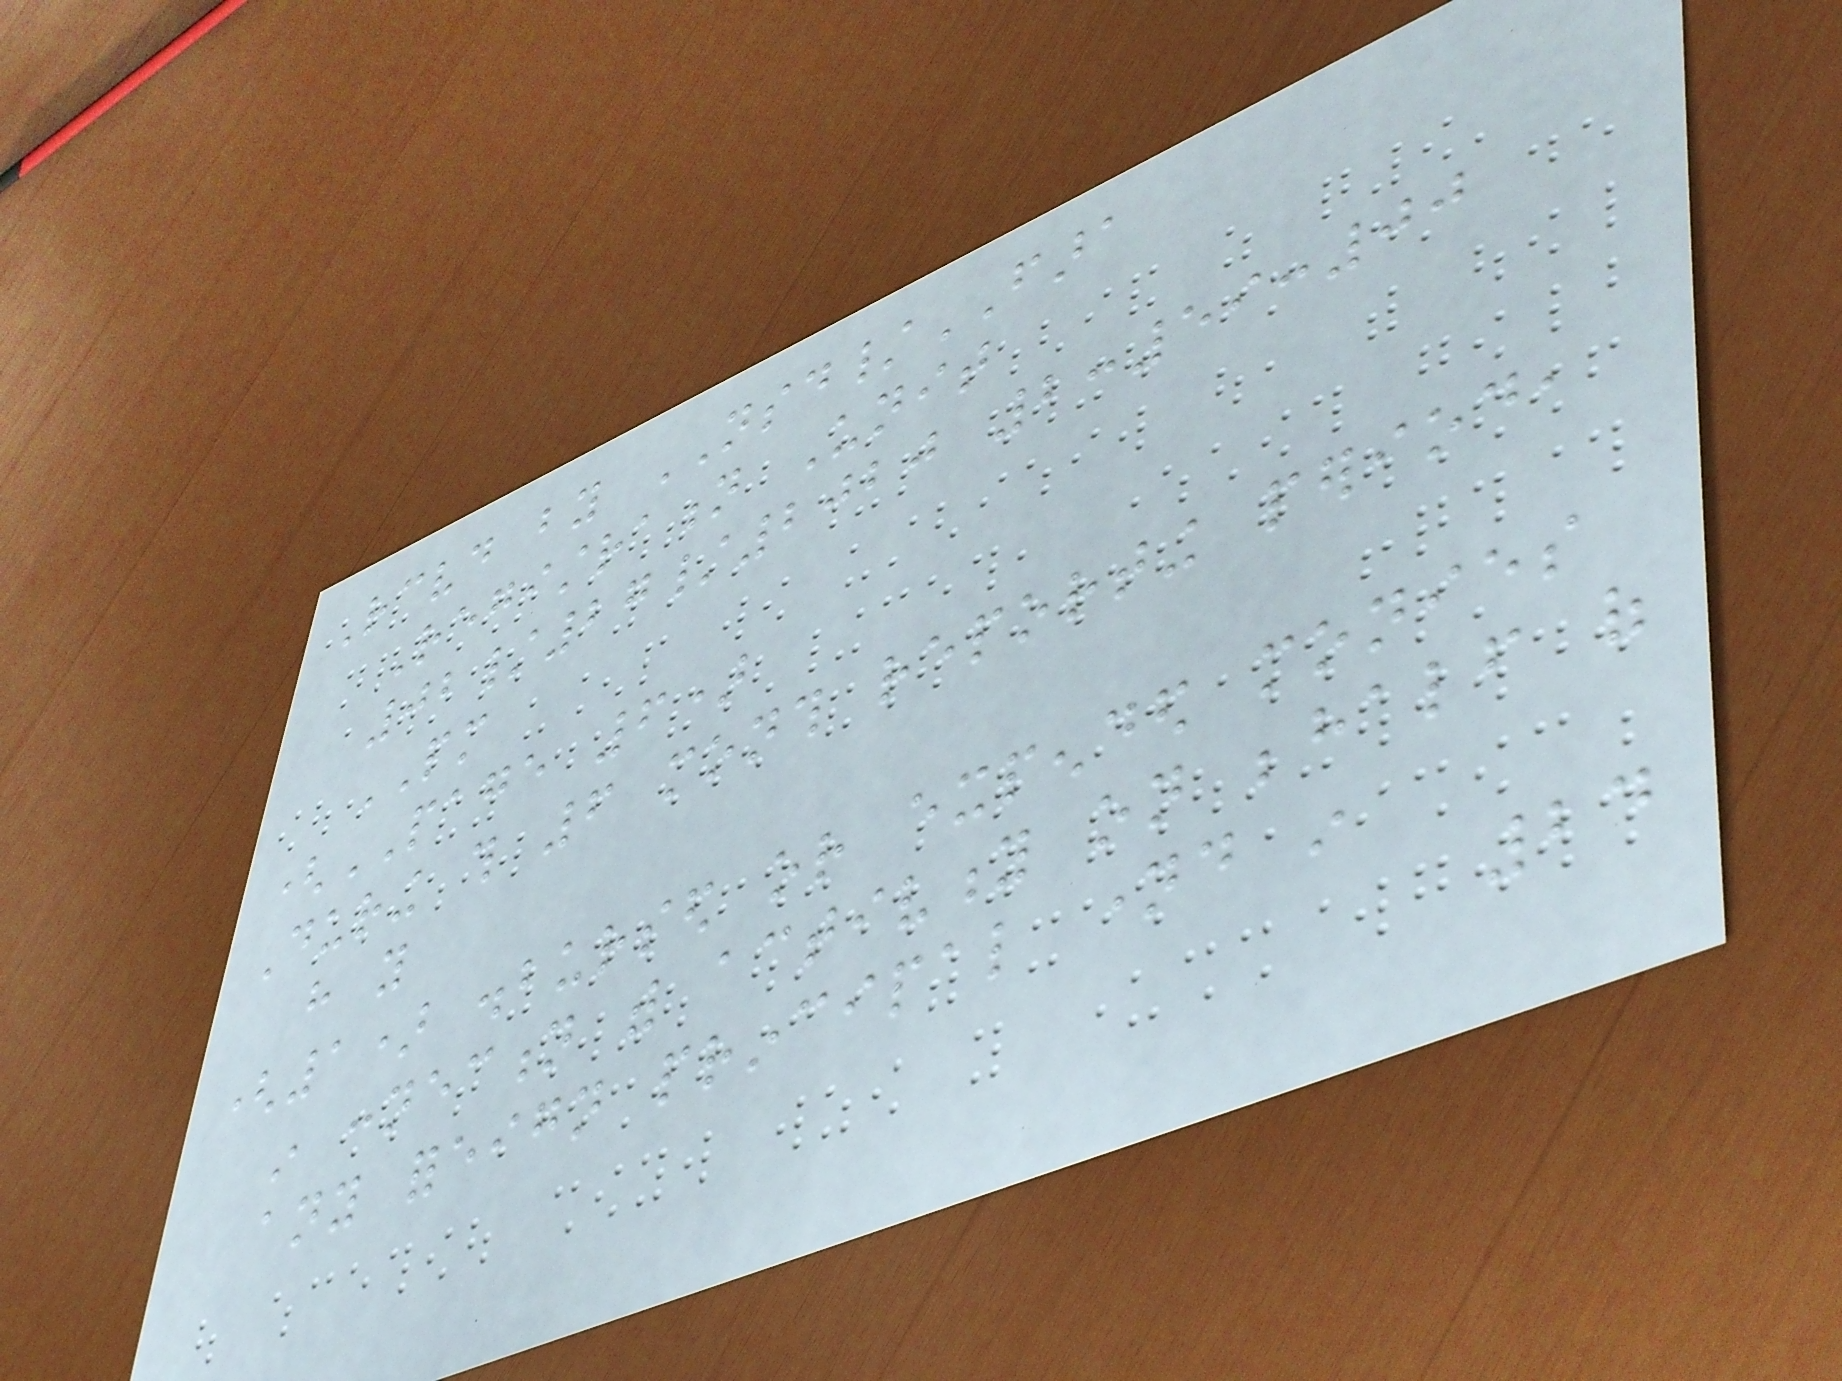Received by NSD/FARA
Registration Unit
02/27/2020 2:59:00
PM
(PAGE 6)
During this 6 month reporting period,
have you
(1) disbursed or expended monies
in connection with activity on behalf of
any foreign principal named in
24
